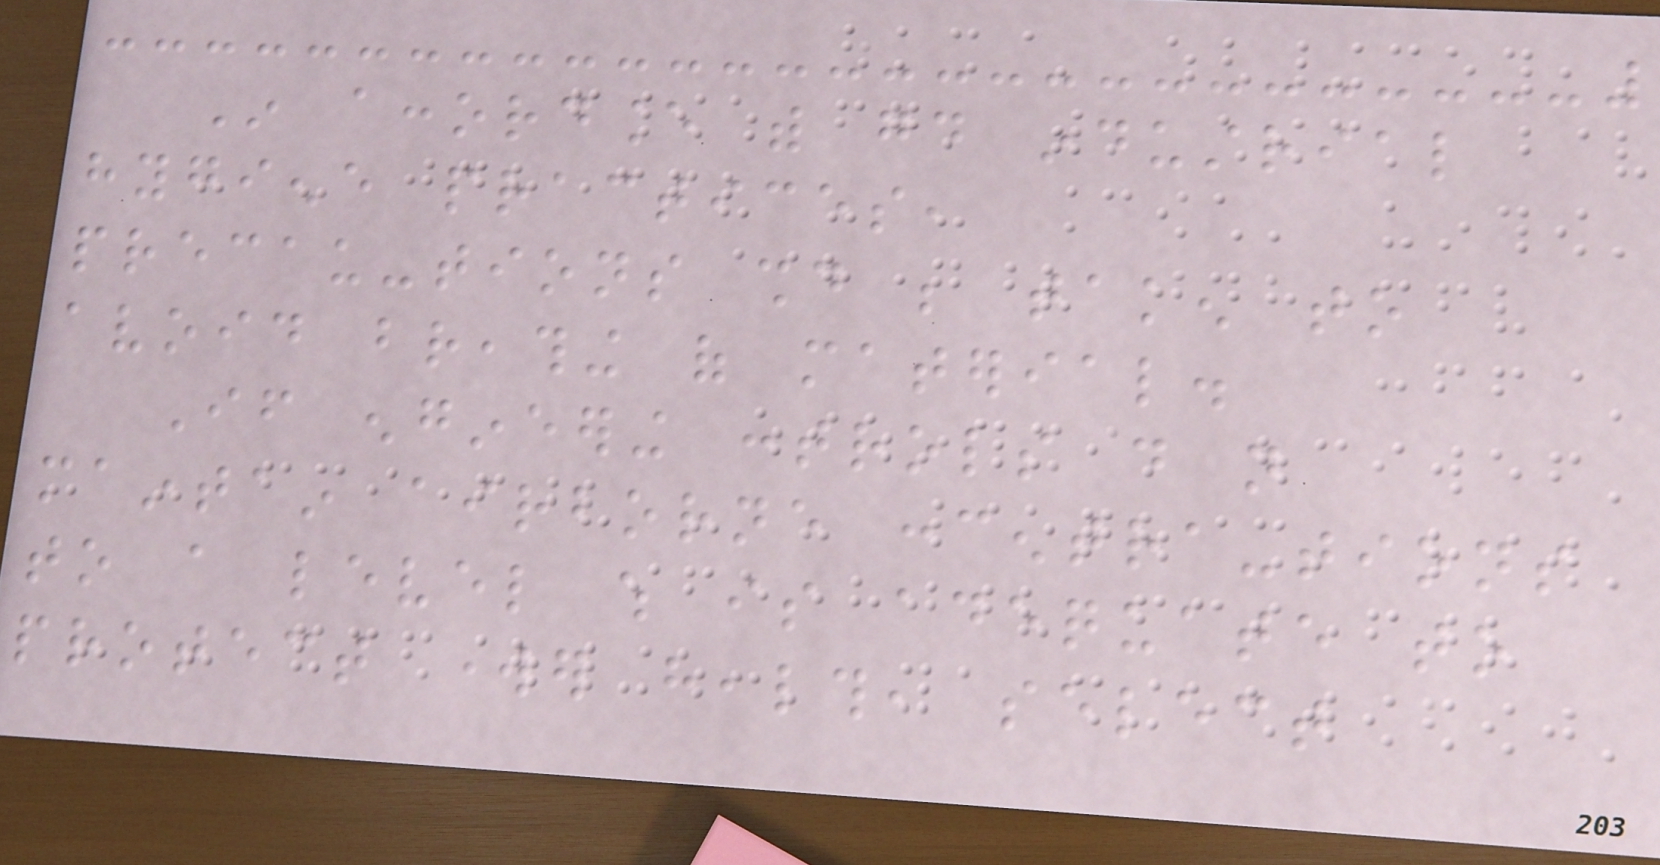In accordance with good industrial
hygiene practices,
precau-tions should be taken to
avoid breathing of material.
If engineering controls do not
maintain airborne concentra-tions
to a level which is adequate to
protect worker health, select
